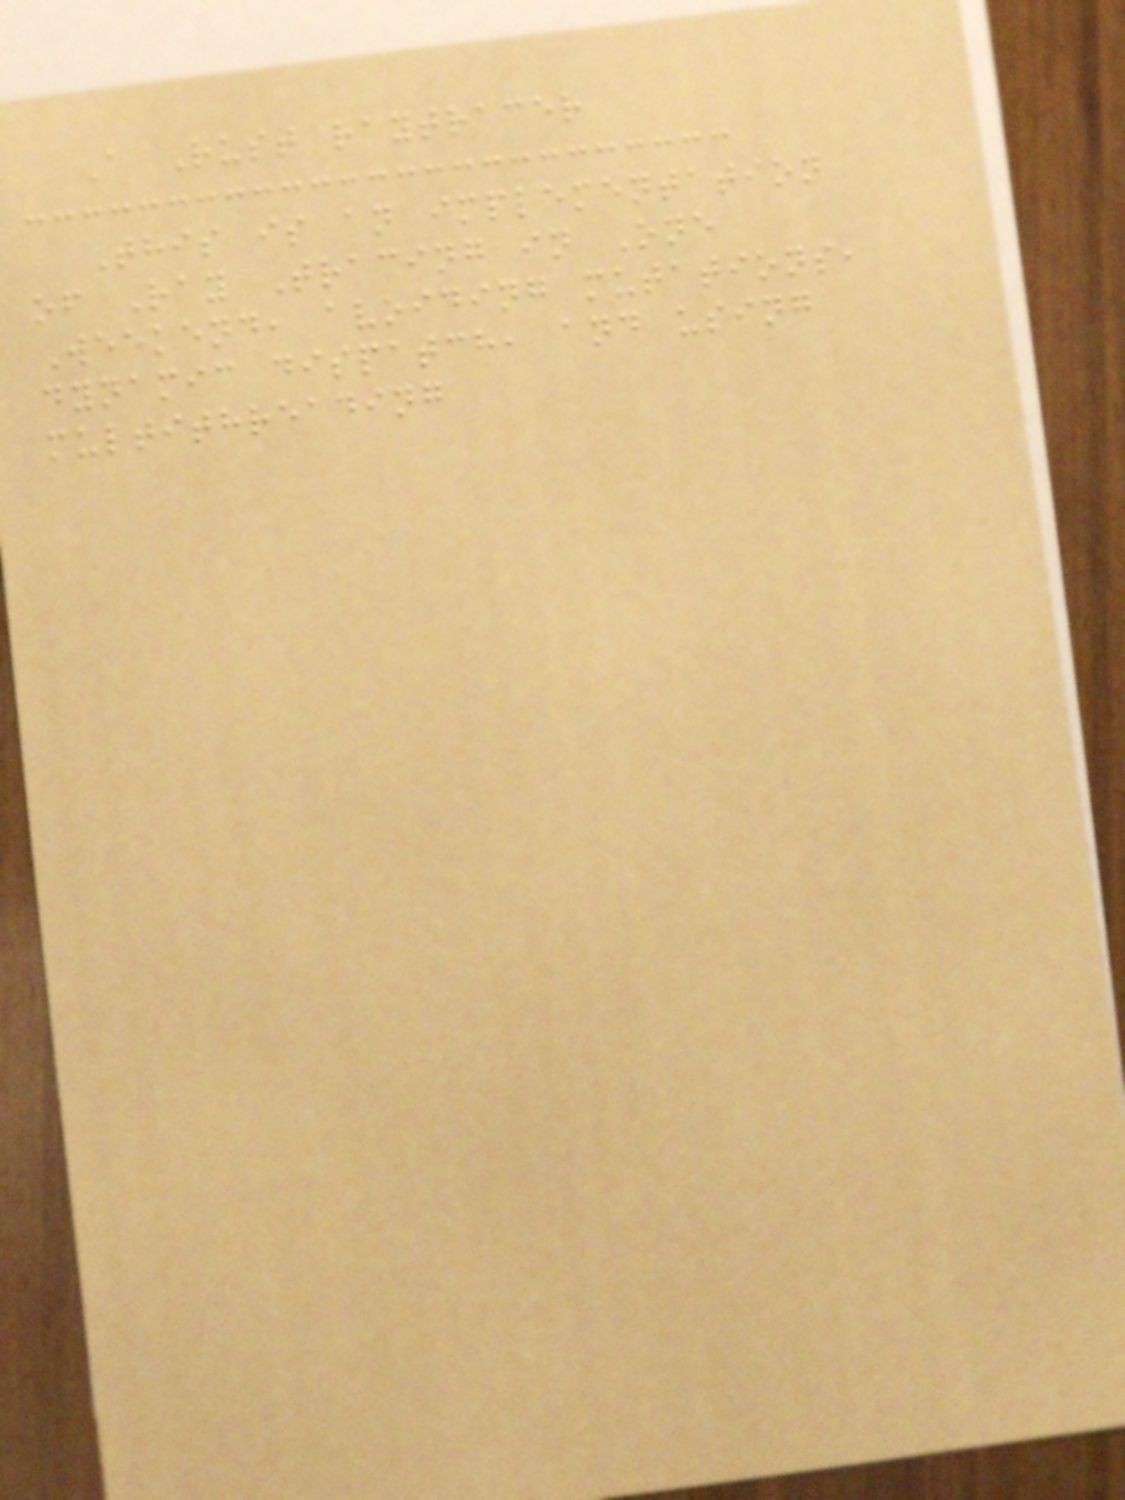A Rust raytracer
This is an implementation
of Ray Tracing in One
Weekend, avoiding mutations,
dynamic dispatch, and using
multithreading
